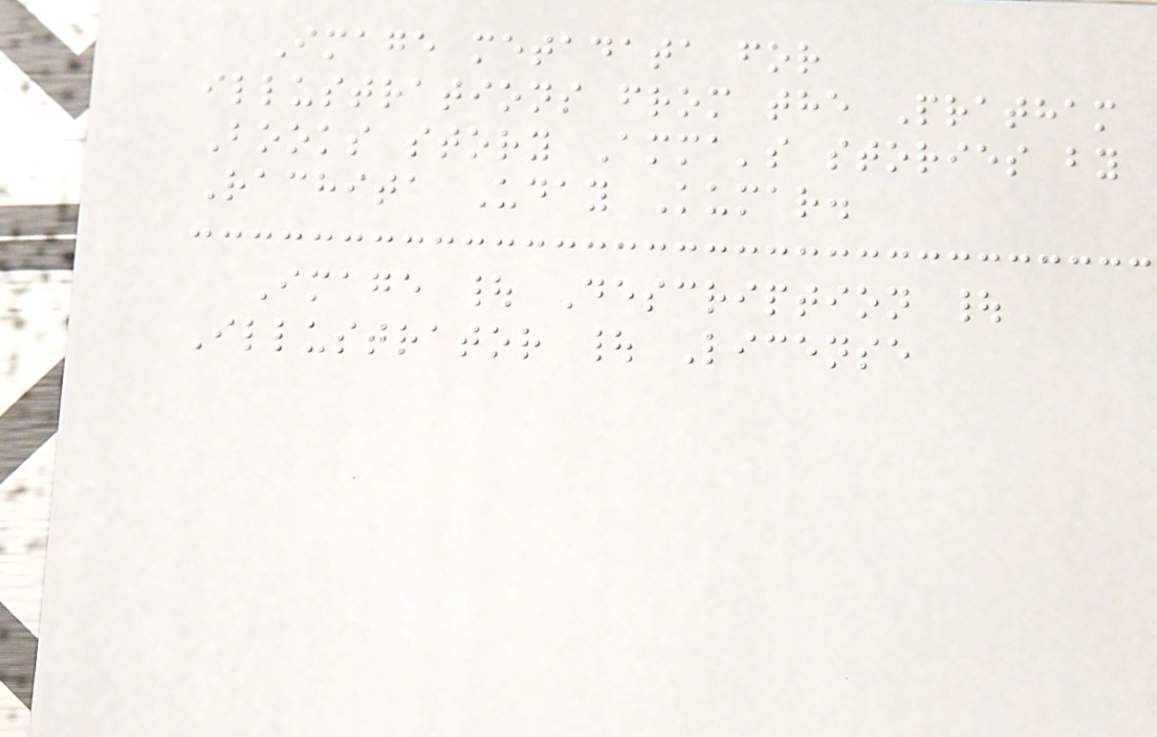Image metadata for
illustrations from the Pratham
Books story Amma's stories by
Rachita Uday Kumar.
Image | Description |
Illustrator | License
